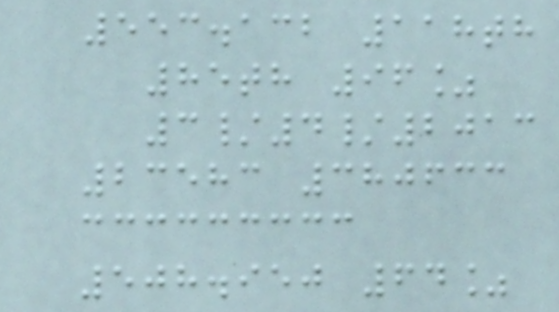553.132 118th
85th 96%
3/4/2013
23583 380633
508.950 64%
